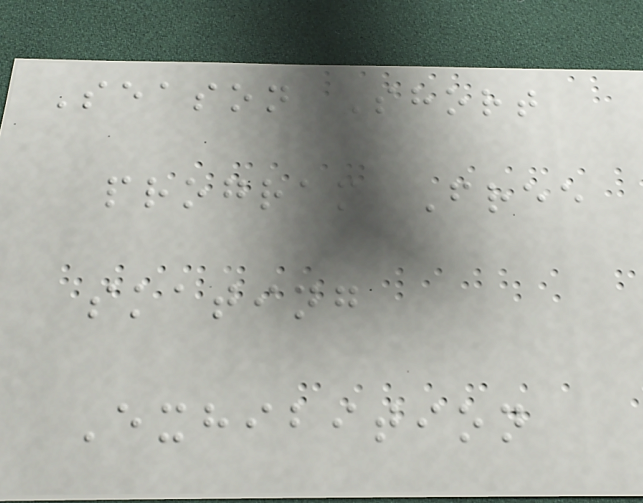Season Short
program Free
skating
Exhibition
